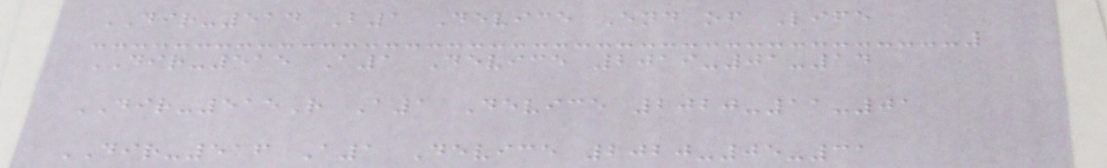DIR-514 B1 Device End of Life
DIR-515 A1 Device 2019-01-14
DIR-515R A1 Device 2020-11-01
DIR-516 A1 Device 2020-05-31
